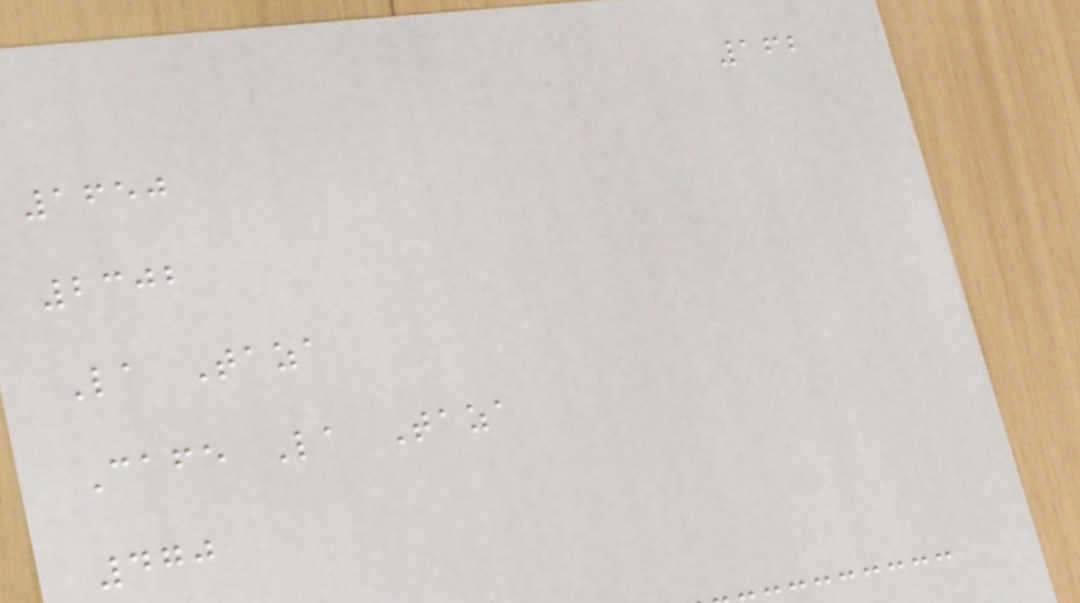162
1650
2302
La Taza
Cafe La Taza
470
